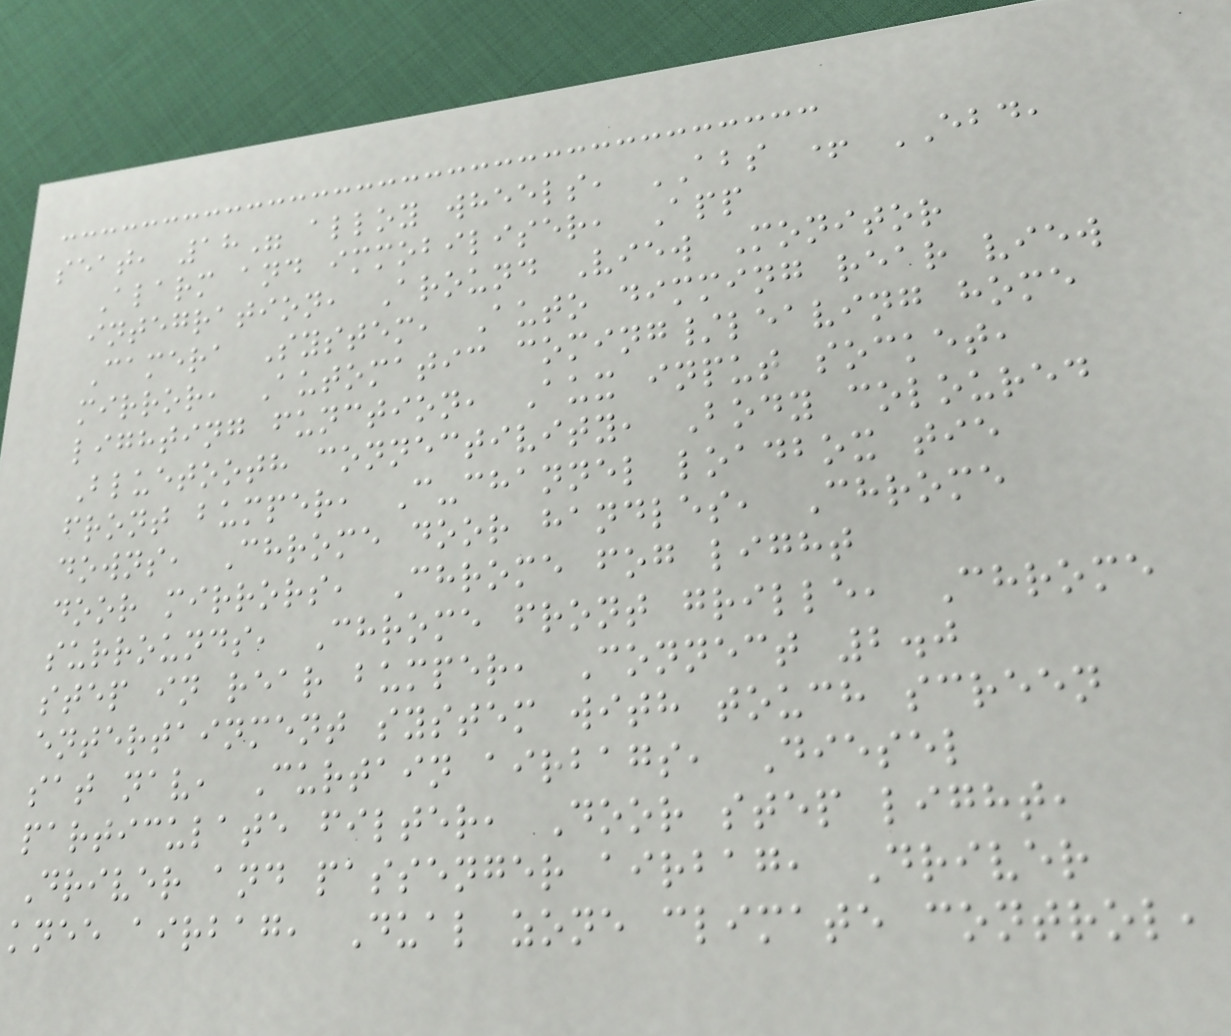seat, 18" alloy wheels, ABS + EBD,
Alarm and immobiliser, App
integration, Around View Monitor
Camera System, Auto dimming rear view
mirror, Automatic coming/leaving home
lighting function, Aux input socket,
Bluetooth connectivity, Body coloured
front bumper, C-channel loadbox tie
downs, Chrome door handles, Chrome
door mirrors, Chrome fog light
surrounds, Chrome front grille, Chrome
step in rear bumper, Connect 2.0
entertainment system with touch screen
sat nav, Curtain airbags, Diesel
particulate filter, Door step light,
Driver and passenger airbag, Driver
knee airbag, Dual zone climate control,
